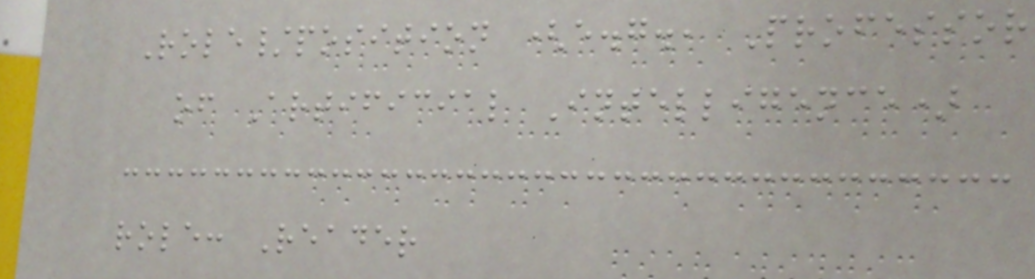Role/position (e.g., Professor
of Artificial Intelligence)
role: Reader
